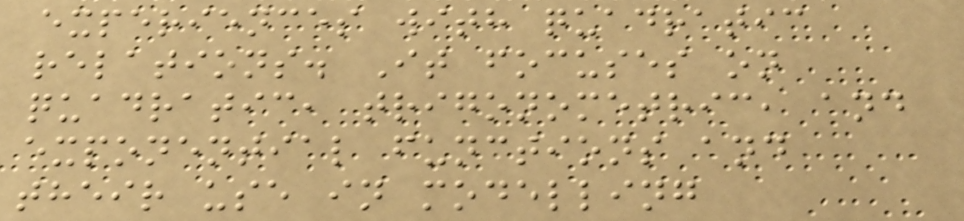experiences with quadratic
relations. It focuses on
quadratic, trigonometric, and
exponential functions and
their use in modelling
